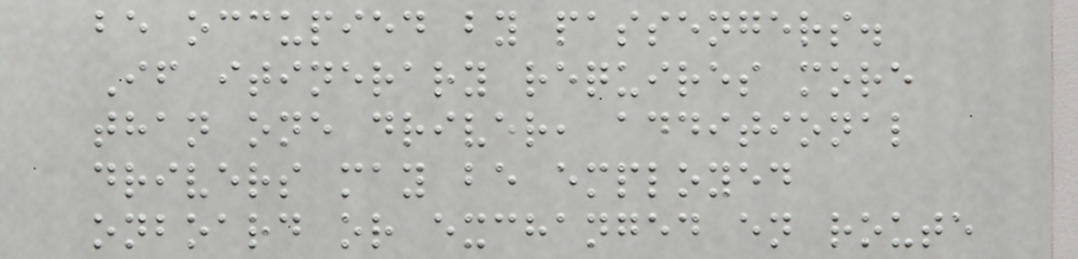be occupied by passengers.
If itinerary requires more
than one driver, additional
drivers may be employed
onboard or exchanged en route
